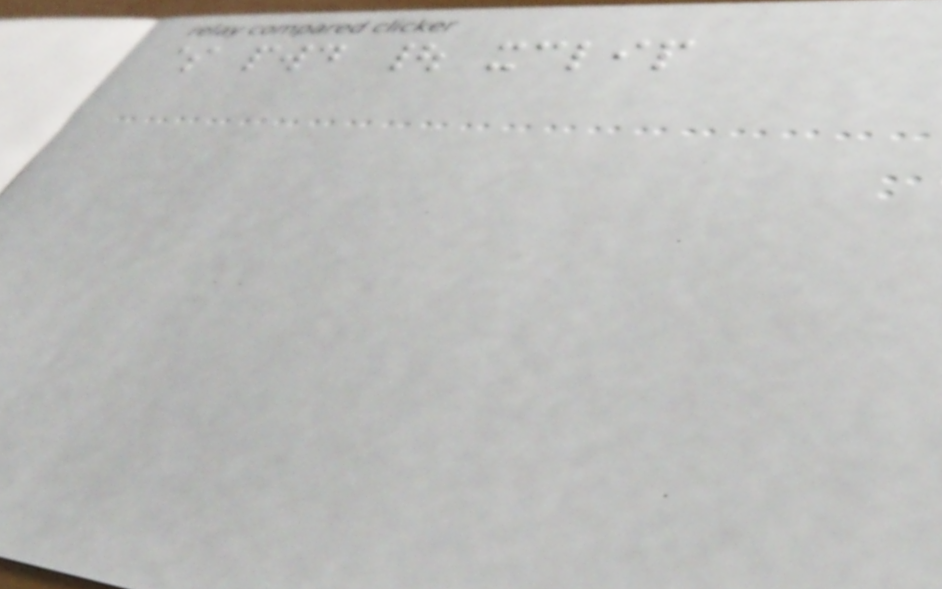$ pwd | xclip
